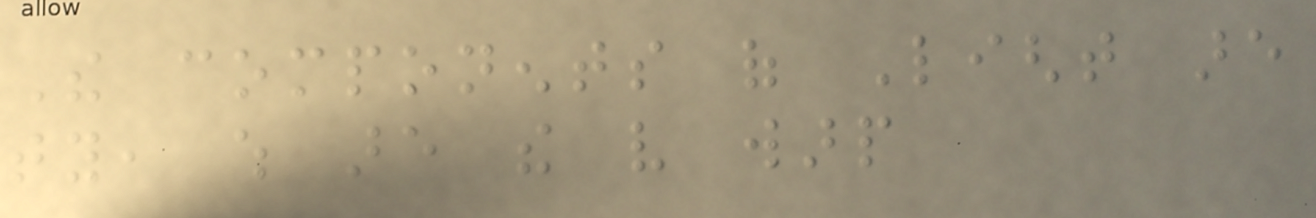The components of Light are
ty, which are the very warp
